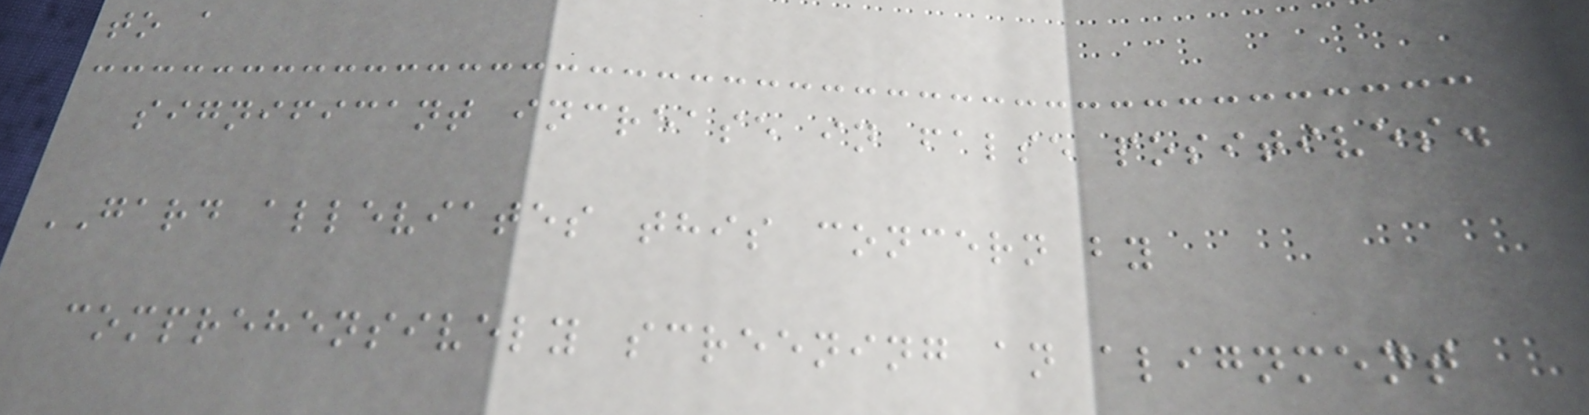to a
significant increase in false positives.
GARD alleviates this concern by
comprehensively screening an alignment
